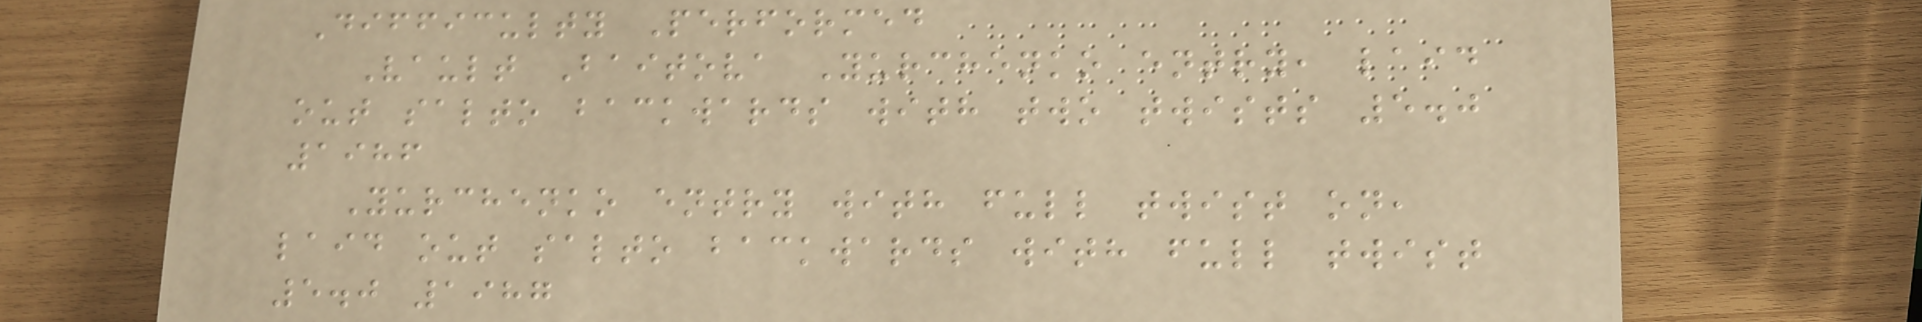Difficulty Performed
Vault Baitova Yurchenko entry, laid
out salto backwards with two twists 5.0
1986
Yurchenko entry with full twist on,
laid out salto backwards with full twist
5.0 1987
